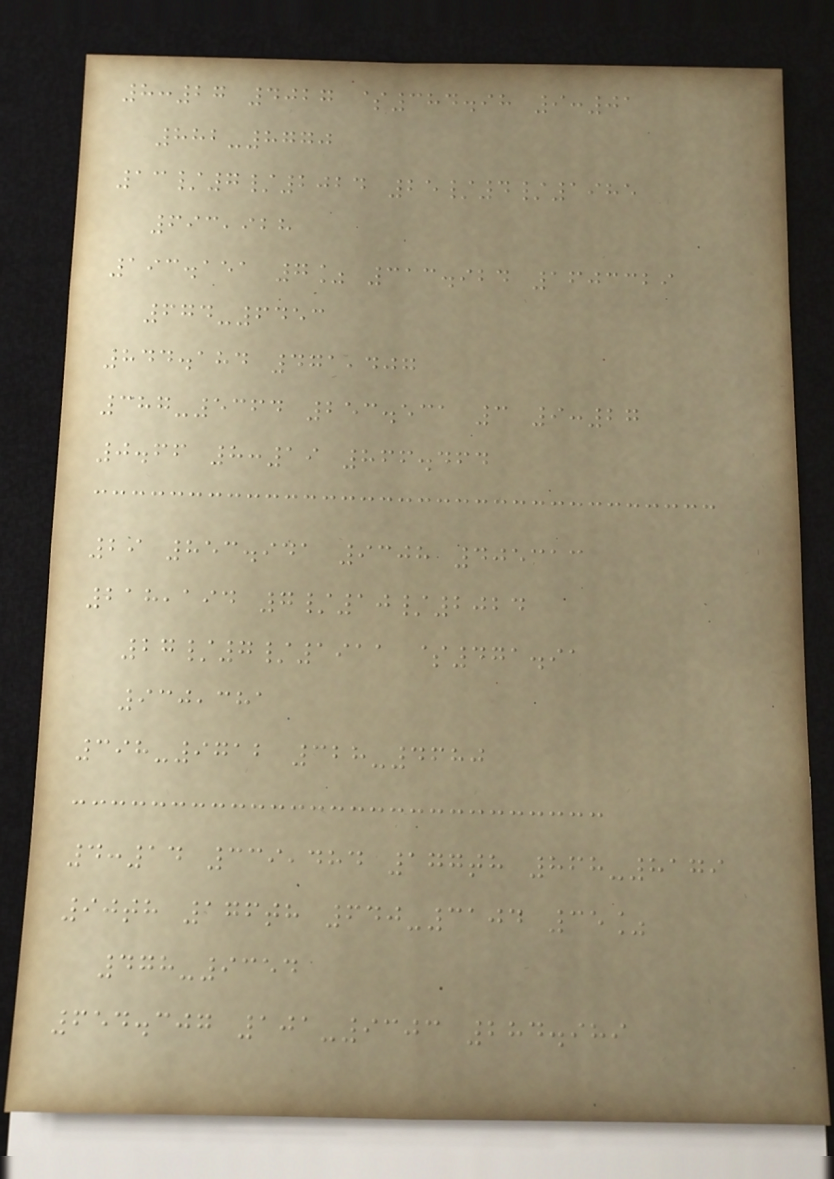8:27 4027 $384.98 9:01
882-8770
13/7/2024 25/4/1985
693,928
193.151 7% 313.924 1603329
674-6453
844.184 471,407
387-5364 253.531 3 9:27
0.66 8:19 866.464
29 853.941 9308 405313
218,194 7/10/2024
27/7/1911 $471.91
930,381
398-9712 328-4680
4:14 339,484 177th 868-8179
90th 176th 640-3104 35%
478-9354
654.307 101-9303 284.989
